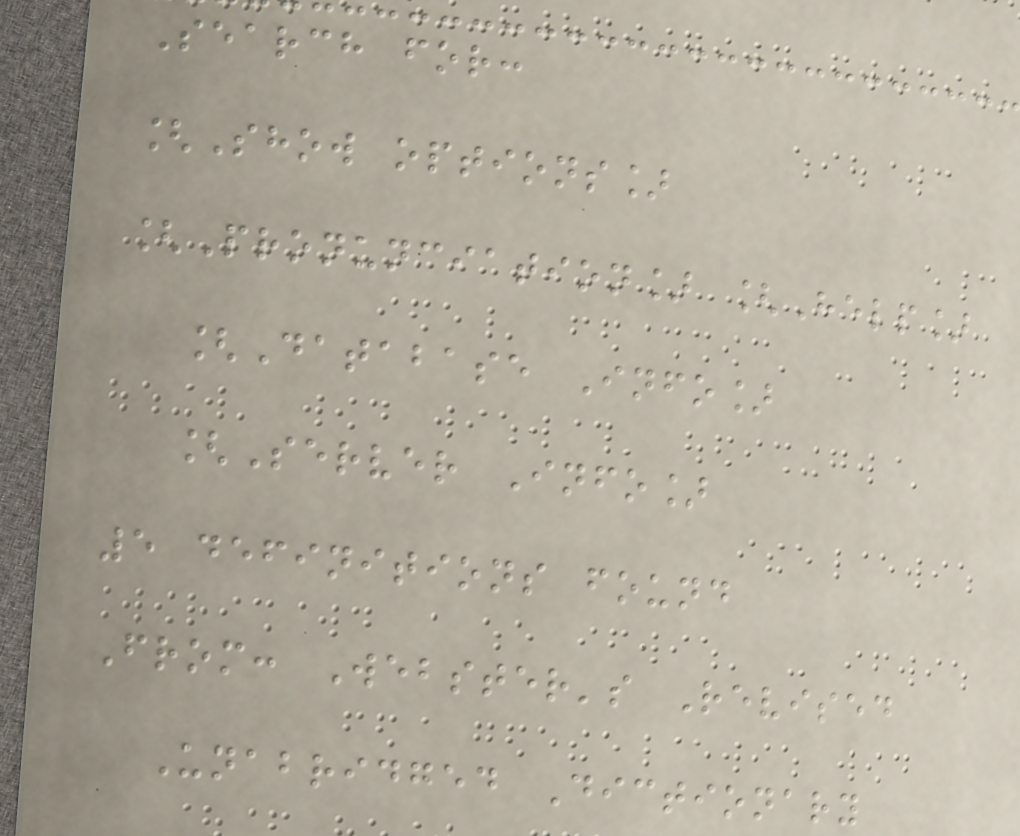Search for:
[Show options]
[Pronunciation] [Help]
[Database Info]
[Server Info]
5 definitions found
From: Webster's Revised
Unabridged Dictionary
